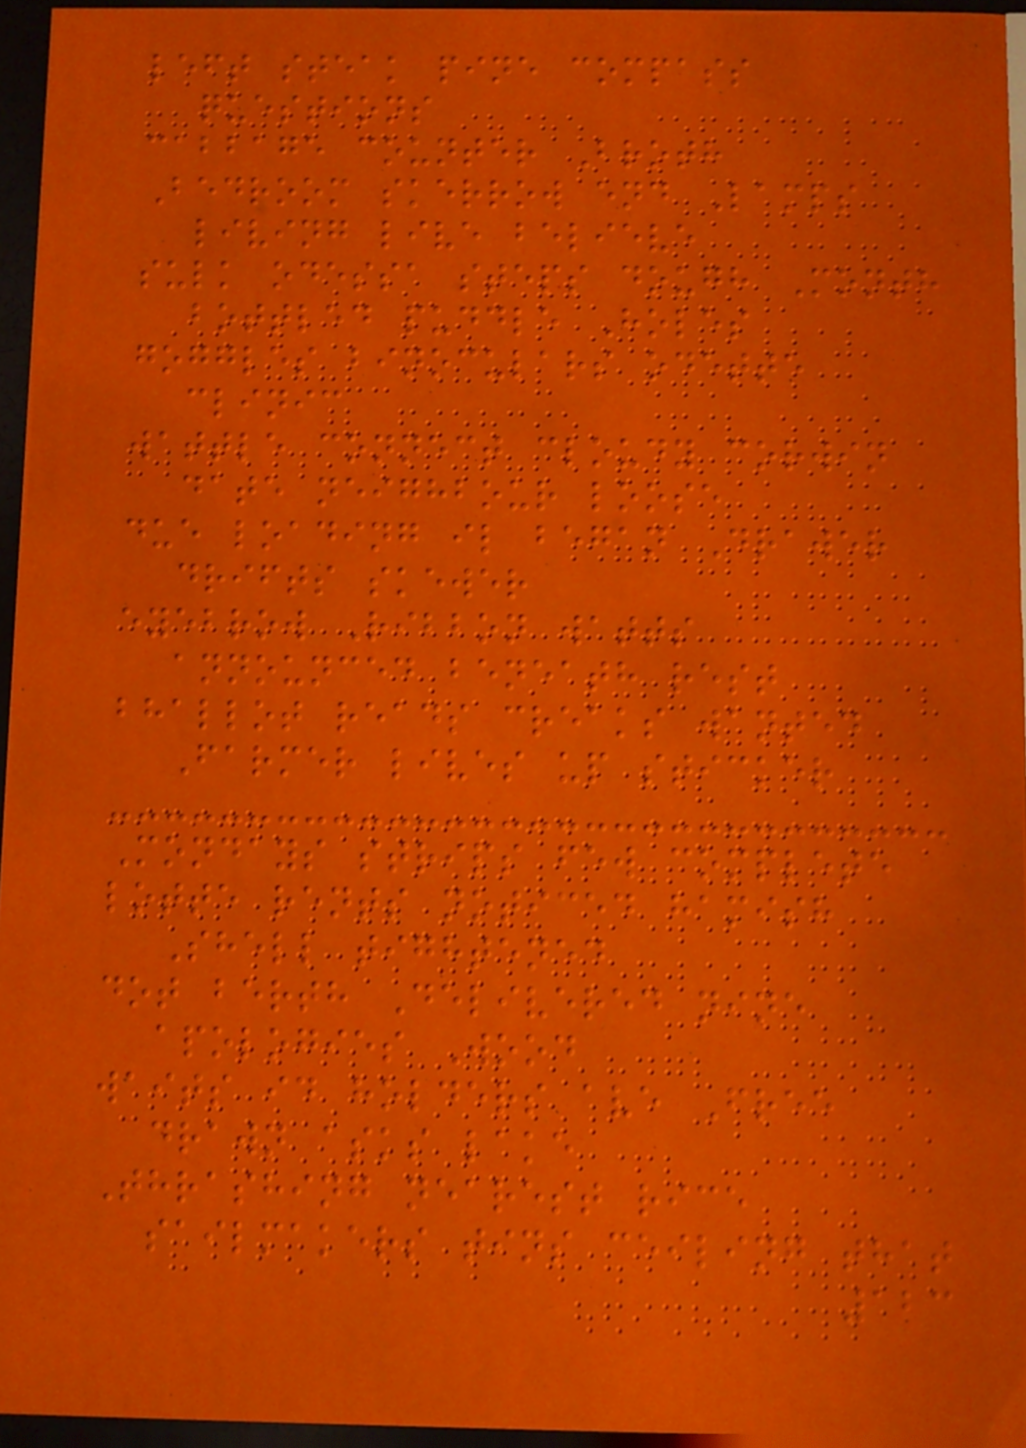left steak pine compass
questions
cabbage counter Broth
Bedroom skerrow end Lamps
living live believe
sulk odessa steps dough Month
bottled puddle Holes
goggles binoculars odette
clinic
wattle connect cloudy corwin
date neighbour loose
due loading il began Drawer
drifts skewer
eyebrow Ribbon watts
announced beneath rest
bhallot reads creaks wanted
Farmer lives up sticker
Mondays strips few complete
lotte rents noticed hamish
Shell tightened
dot berth Delivered nine
apologies Wood
waits id holders ave Free
drawn asks lake
Thrashing nearest rice
sailmakers tins ceiling that
123
